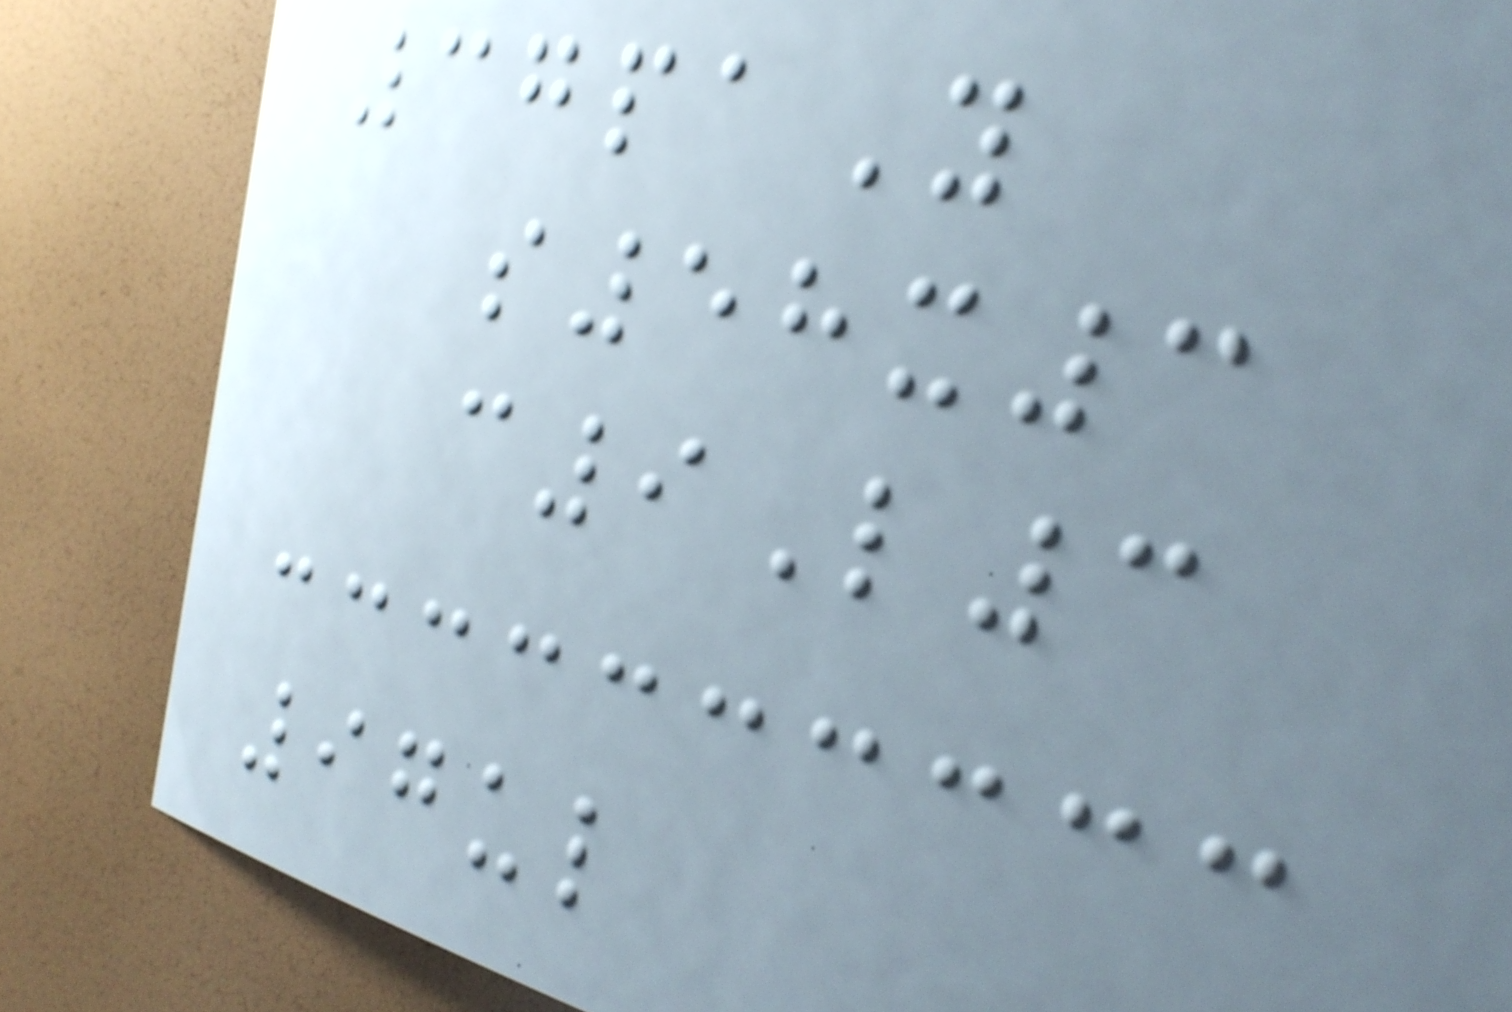37paY
s58x3
c9L3
97ul
